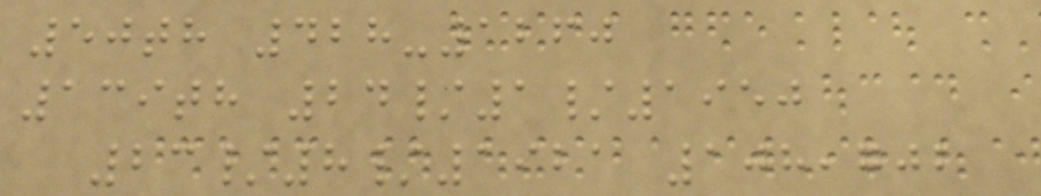50th 428-1260
139th 24/1/1950
23/8/1921 108,702
